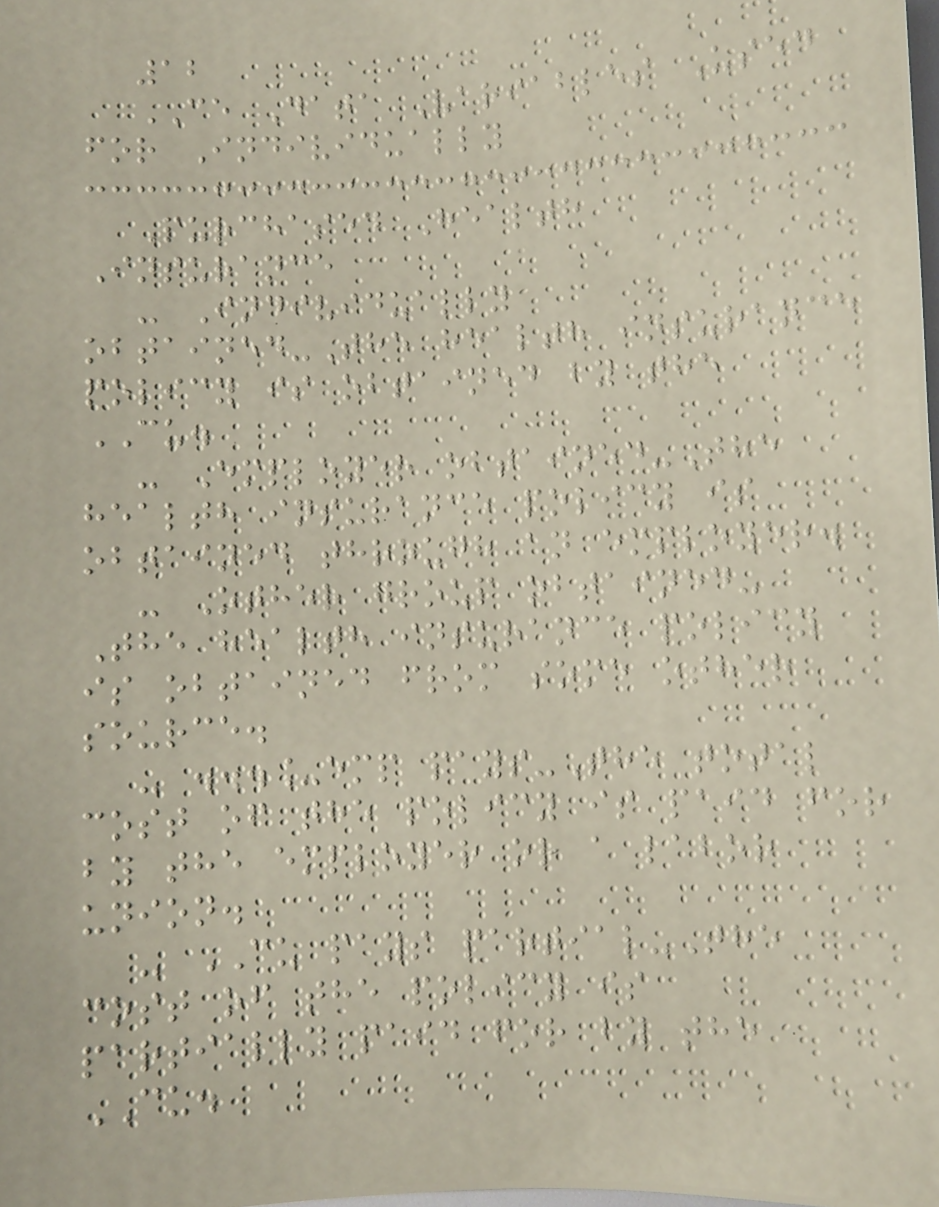12
CE Data Variables Used
for Individually
Purchased Health
Insurance
- Individually
obtained-The health insurance
policy is obtained by the
CU.
- Employer obtained-The
health insurance policy is
obtained through an employer.
- Other group obtained-
The health insurance policy
is obtained from some other
source.
- ..._emp pays-The total
cost of the policy is paid for
by the employer or a labor
union.
- CU pays partial-The
cost of the policy is
partially paid for by the
CU.
